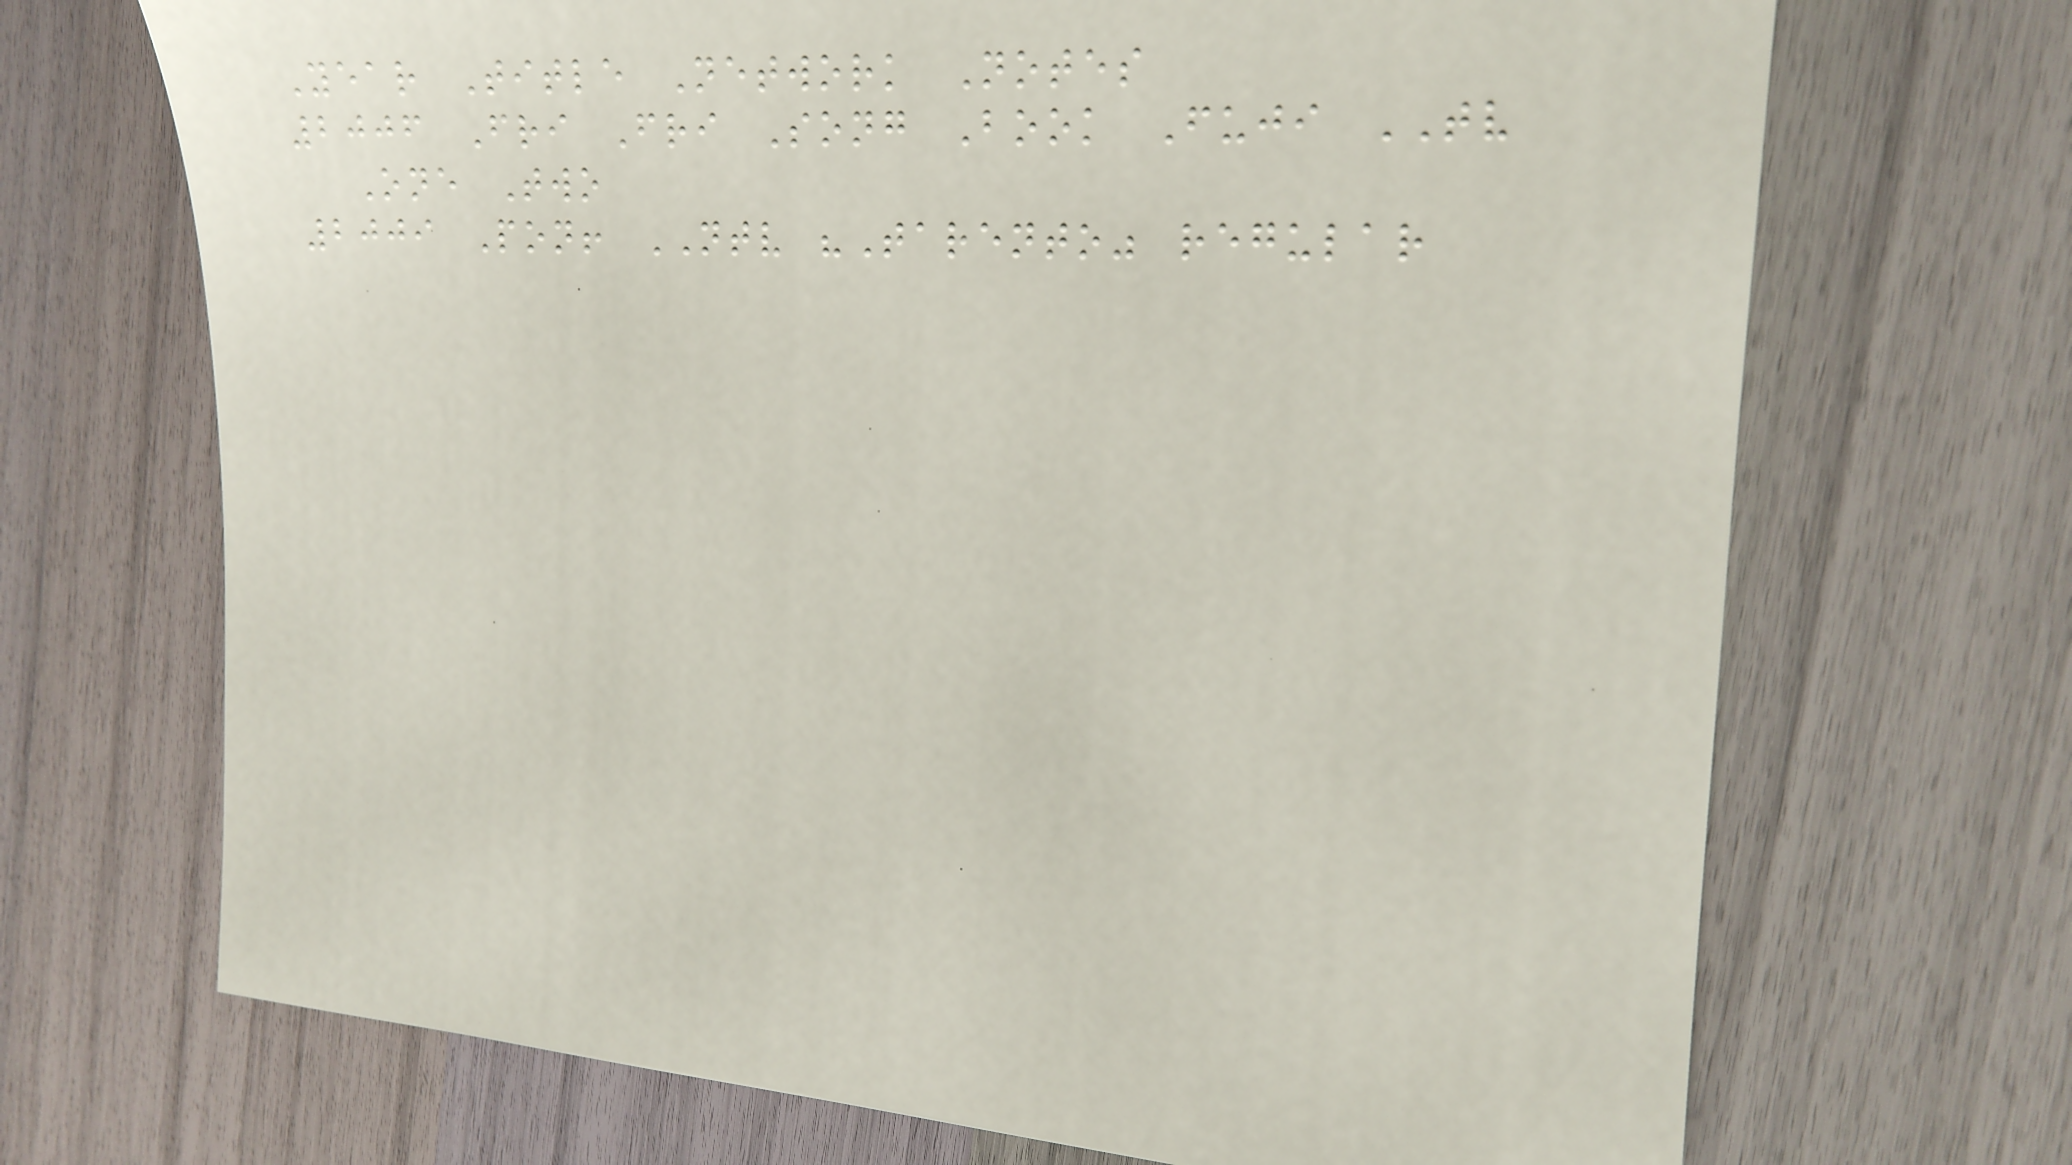Year Title Network Notes
2006 Fri Fri Song Book Fuji TV
One Two
2009 Pon! NTV "Tarento" regular
